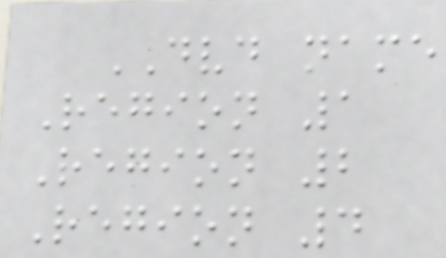DVD name
Region 1
Region 2
Region 4
